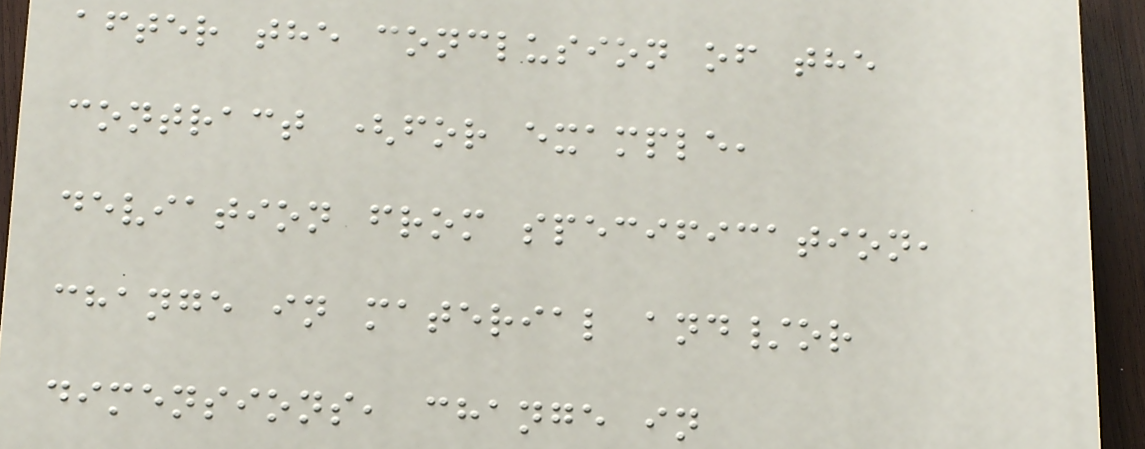after the conclusion of the
contract (for example,
deviation from specification,
change in material and/or
dimensions, change in
